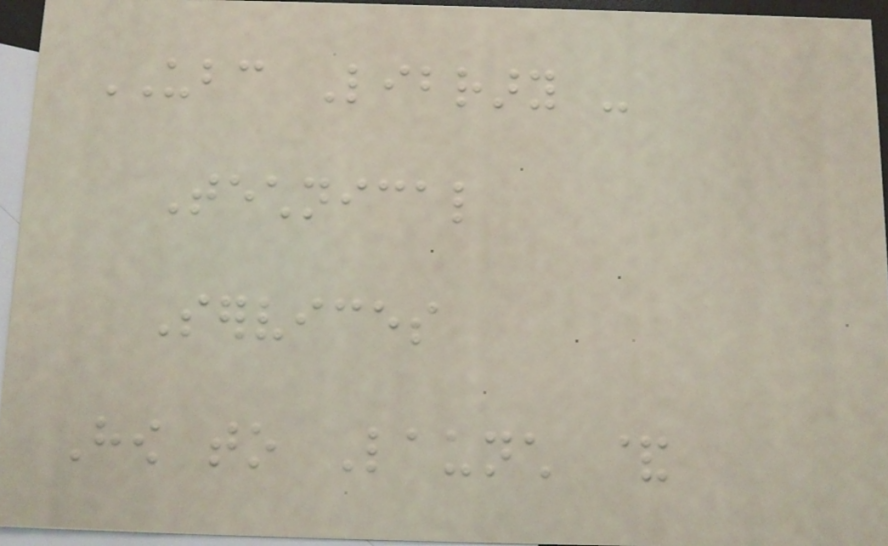UBC Library -
Technical
Services
How to Launch &
